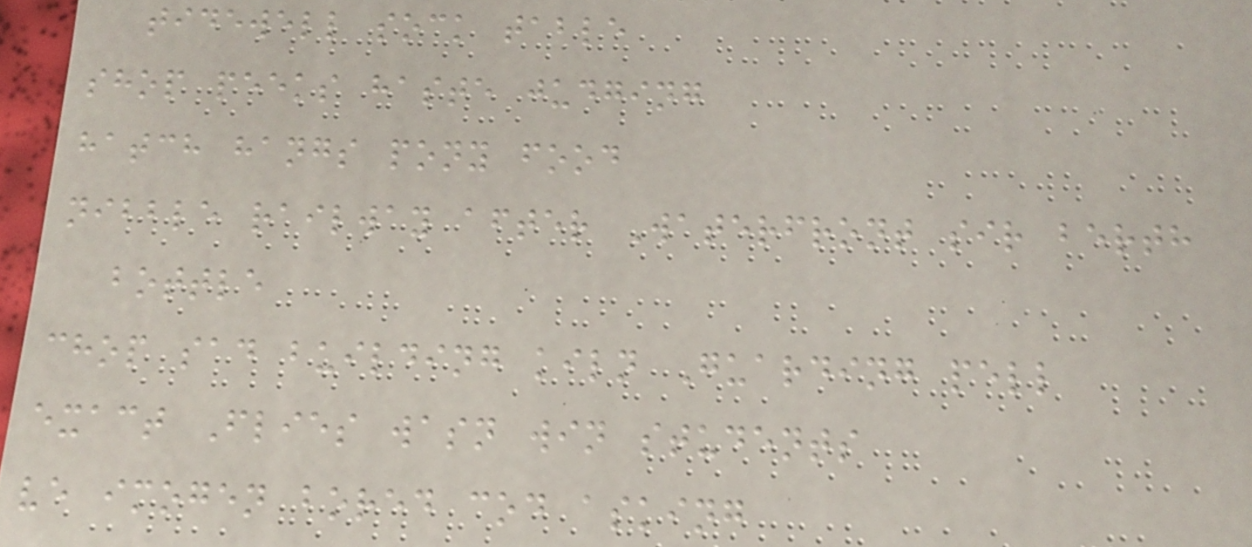tidewell sock table
shop peeks haste judging
hatch hangs pony food
nibble railway after Waterfront sir berth
bottle
chop sad building kiln Guarding pell
exact Flies wasn win students
ve imogen bored cod asking
